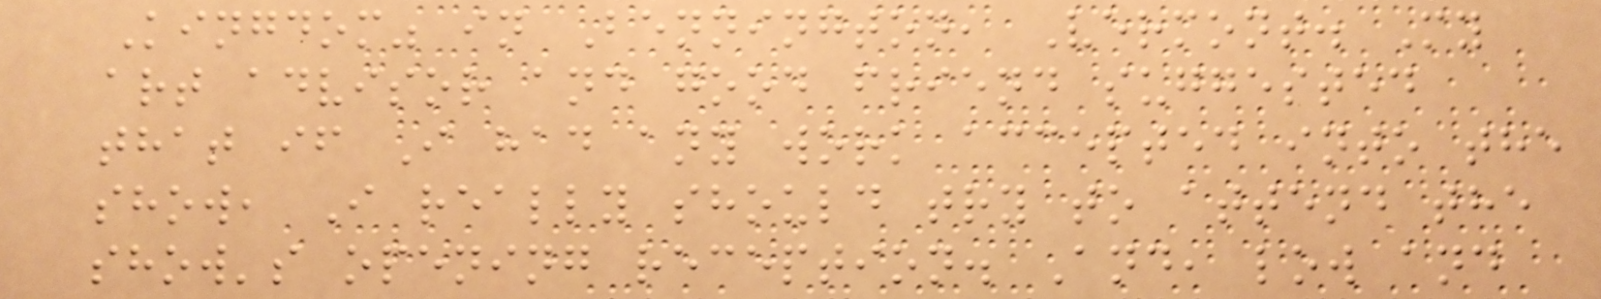Kingdom" in Bennington, Vermont. My
art advisor and good friend suggested
that if I had any work accepted into the
show, I really should try to attend the
show's opening reception. And, low and
